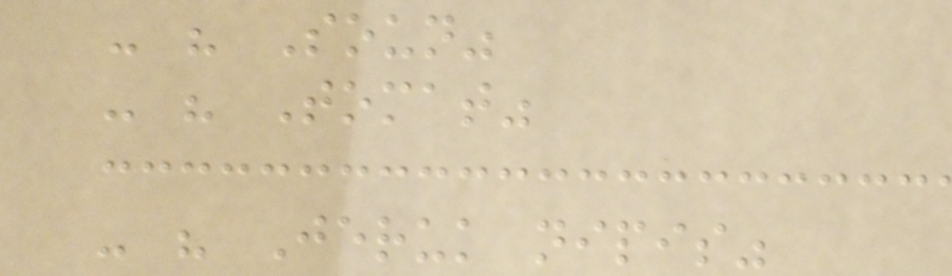- " Soun"
- " Tomat"
- " Jeruk nipis"
